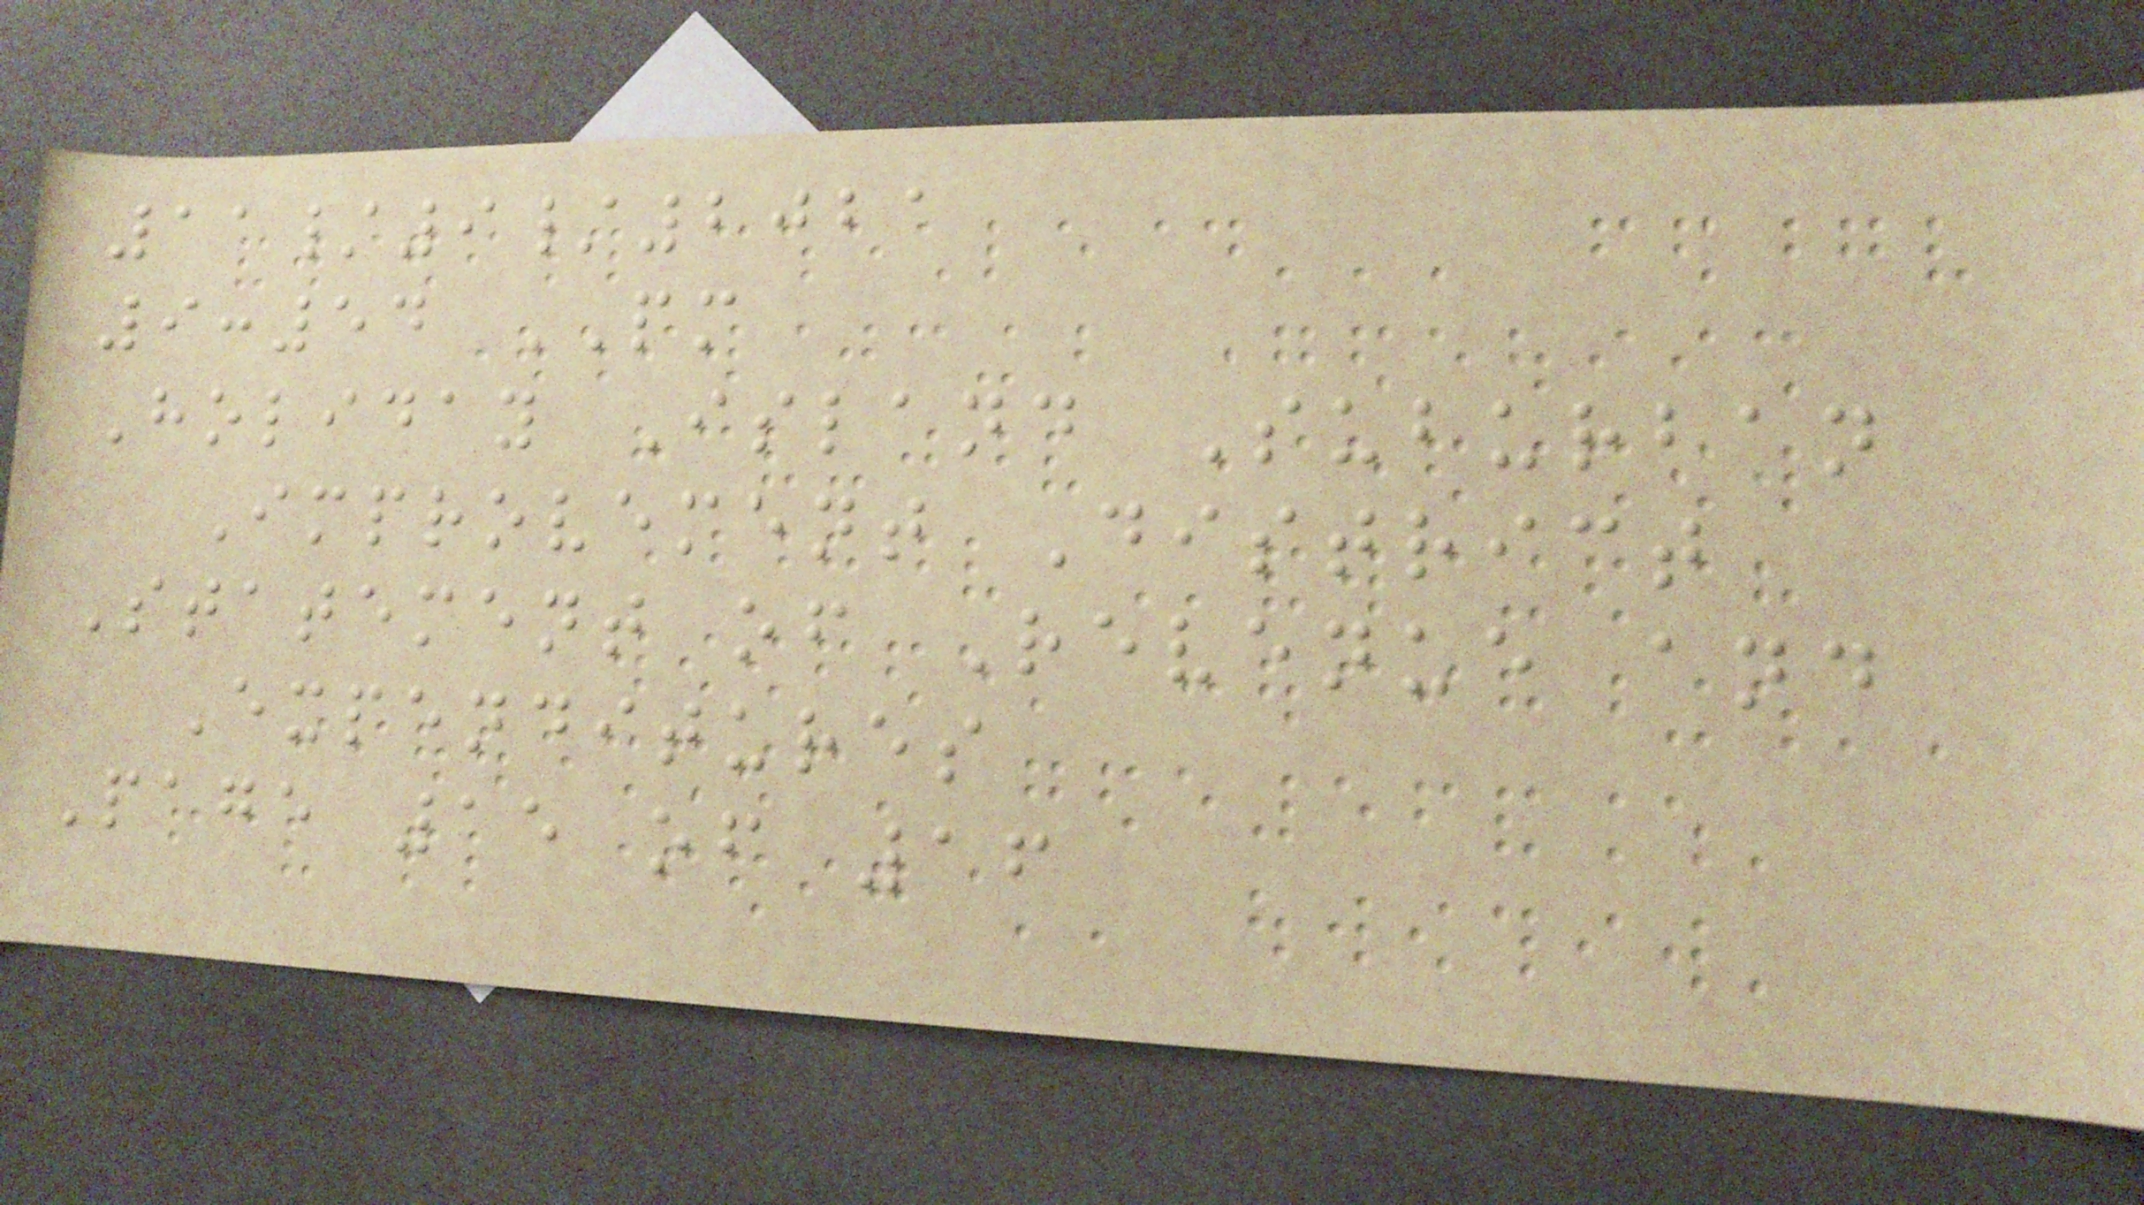11/9/2021
9:54 PM
Holiday Island Suburban
Improvement District
Statement of Revenue and
Expenditures
Page 15 of 16
